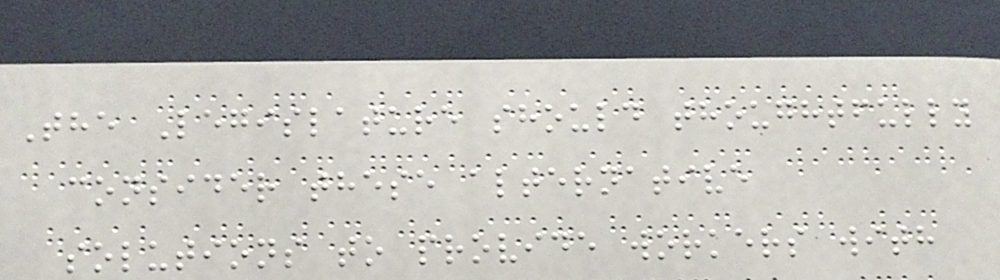The Legislature should thoughtfully
consider these alternative
solutions to provide workers with
